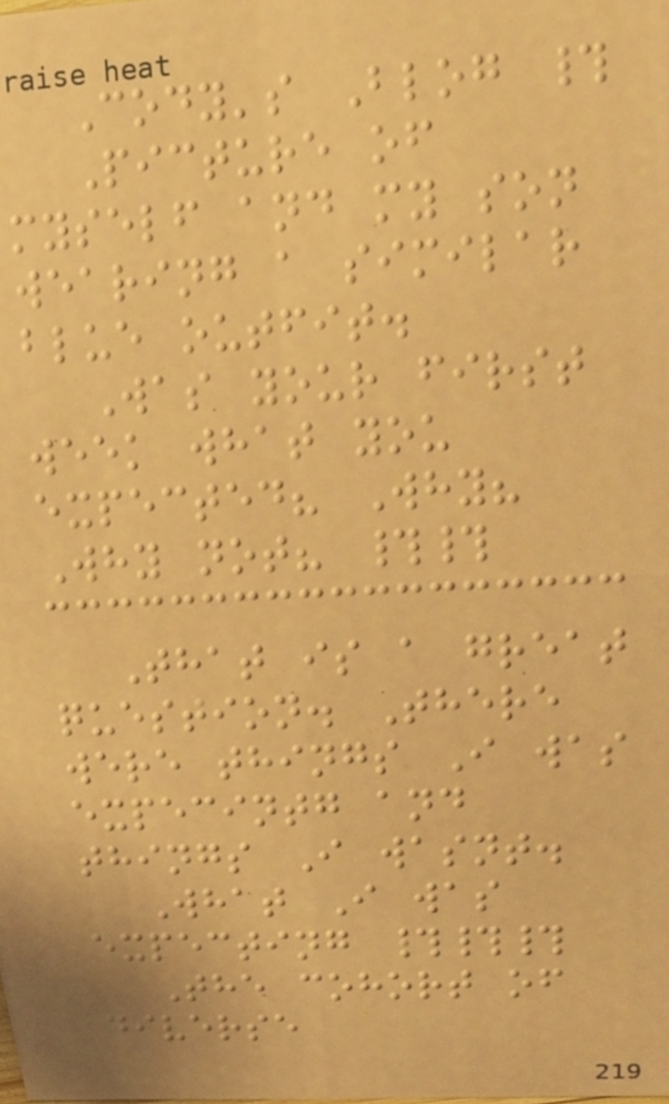Cody's Blog #
Picture of
myself and my son
wearing a similar
blue outfit.
Was your first
week what you
expected? Why?
Why not? ##
That is a great
question. There
were things I was
expecintg and
things I wasnt.
What I was
expecting ###
The cohort of
diverse
